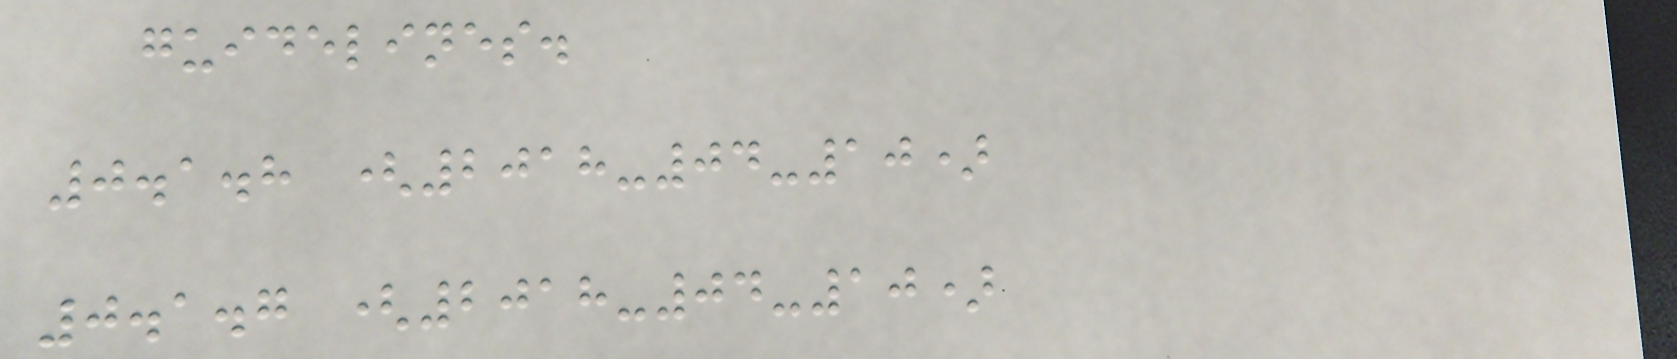guidelines.
0.1.8 (2018-04-10)
0.1.7 (2018-04-10)
